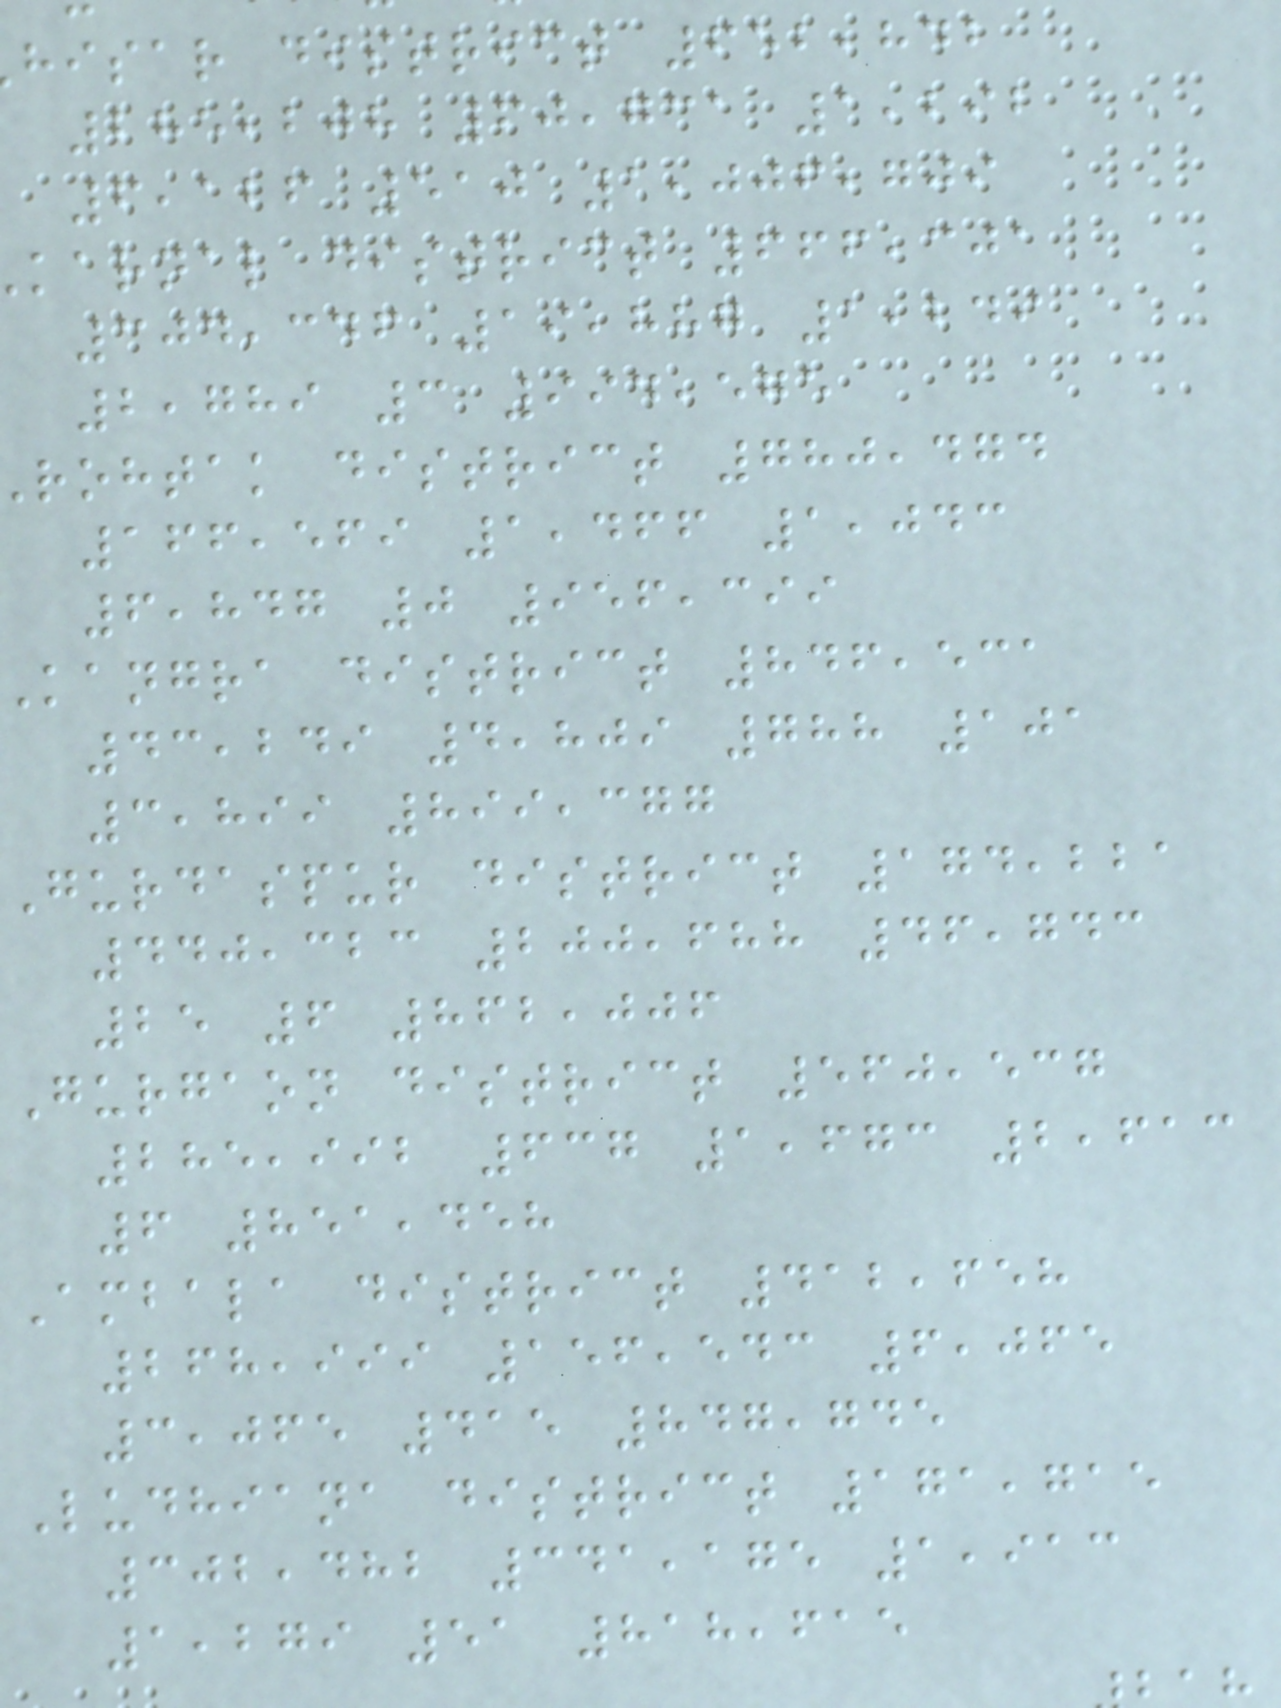hisar district 652,842
285,208 60,731 1,292
6,126 510 1,006,709
karnal district 666,301
304,346 19,887 1,249
2,789 3 994,575
rohtak district 780,474
166,569 1,466 1,043
6,847 0 956,399
kangra district 846,531
43,249 4,809 788 101
3,899 899,377
Gurdaspur district 174,221
440,323 200,688 46,743
25 6 862,006
Gurgaon district 560,537
285,992 637 1,673 2,613
6 851,458
Ambala district 412,658
268,999 156,543 6,065
3,065 415 847,745
Ludhiana district 171,715
302,482 341,175 1,913
1,279 51 818,615
